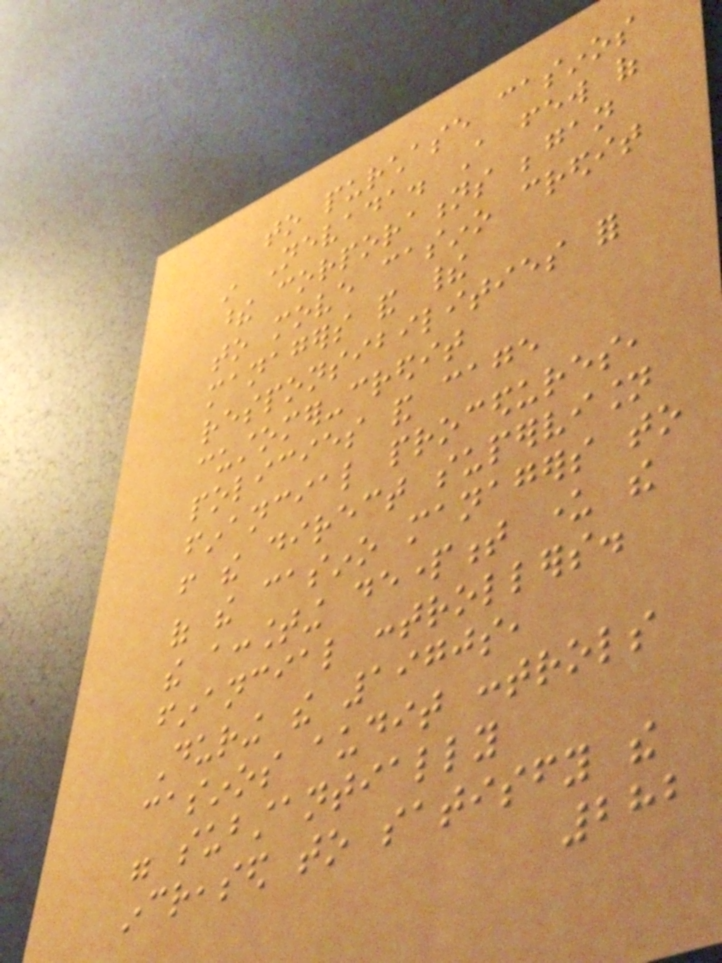to purchase casinos
in Nevada. A few of
these corporations began
to move casino credit
managers and their
responsibilities for
customer-credit
policies and cage
financial procedures,
from the direct supervision
of the casino managers to
the accounting department under the
financial controllers.
During the 1970s,
casinos audit controls
were substantially
increased to satisfy the
282
